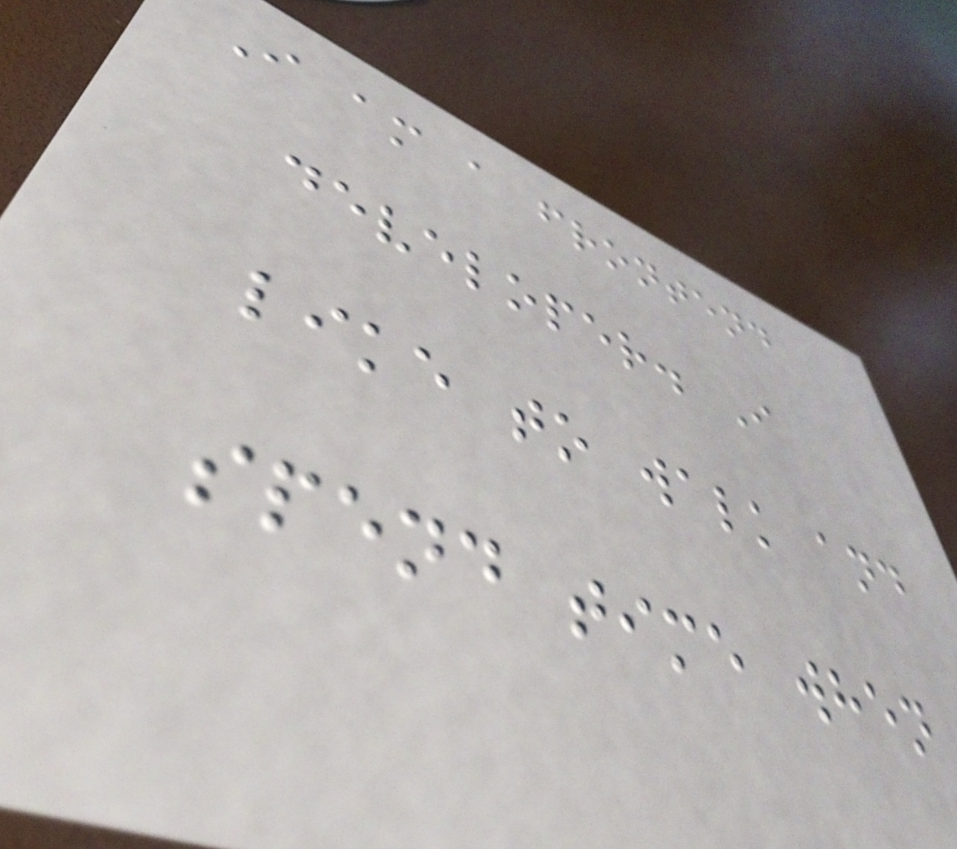I am a frontend
developer. I
like to walk and
spend time when
